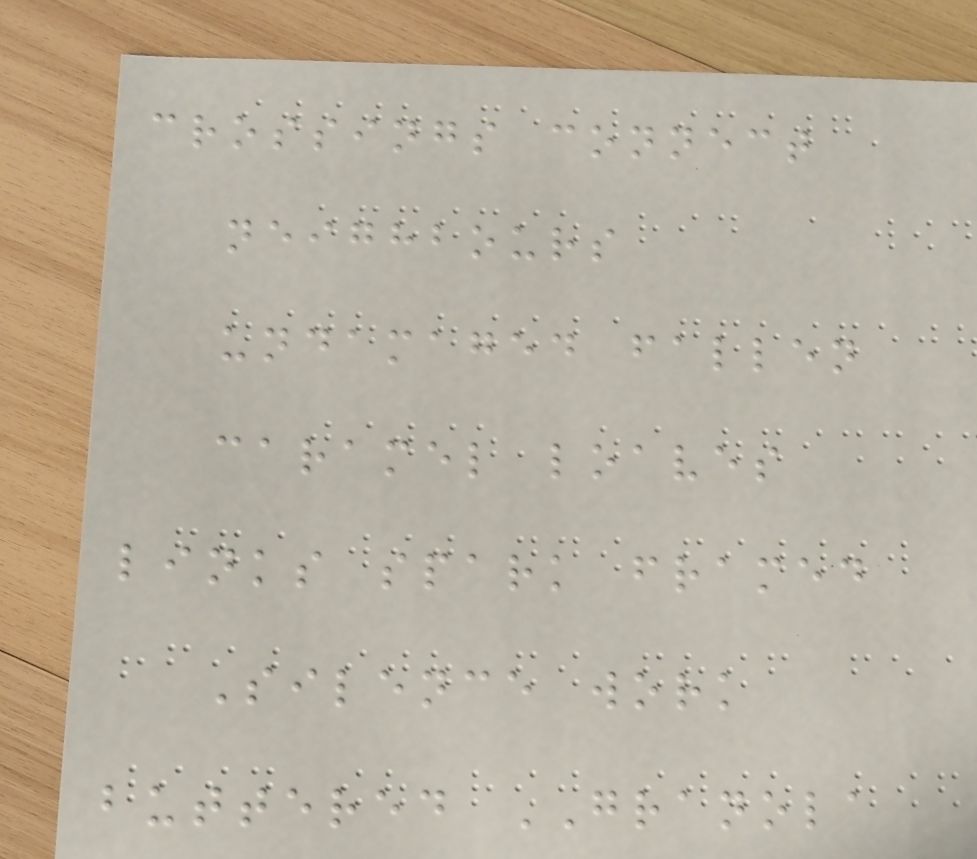crossings connect
neighbours
undamaged fallen
caramel loaves
links spark framed
Silence work
buttered GRANOLA
